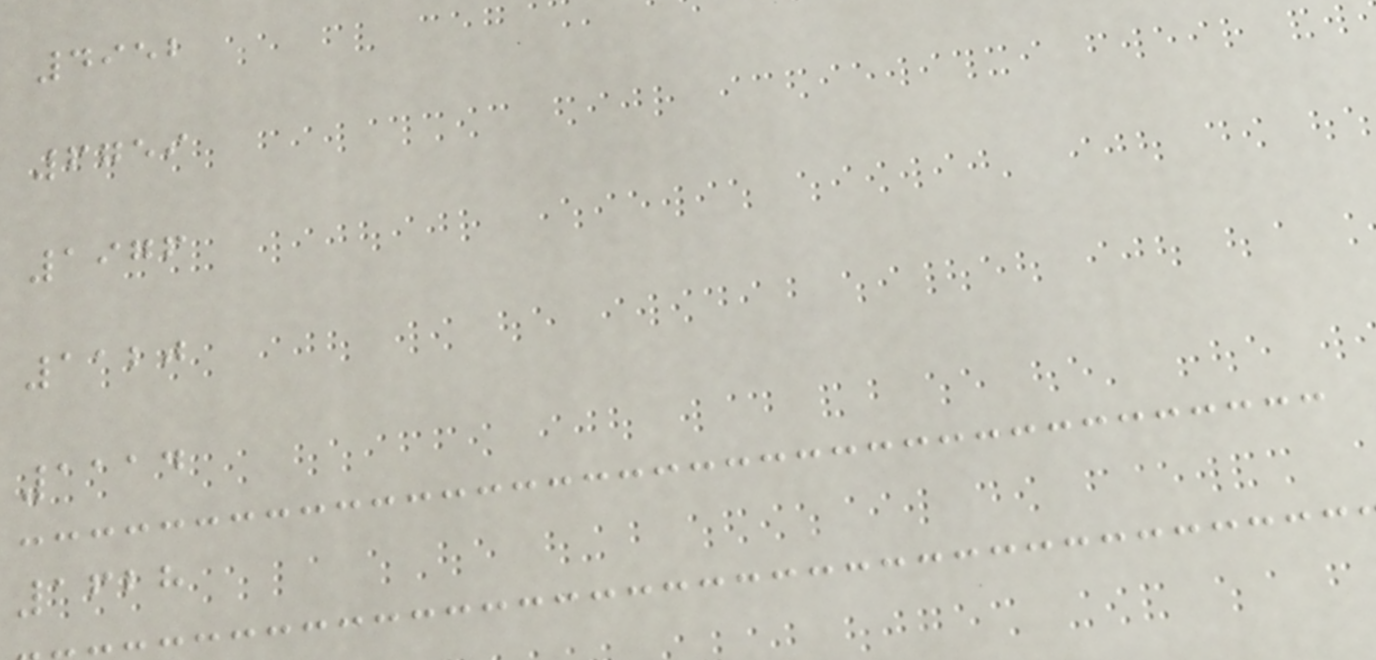4952
6759
1976
1120
1114
1628
